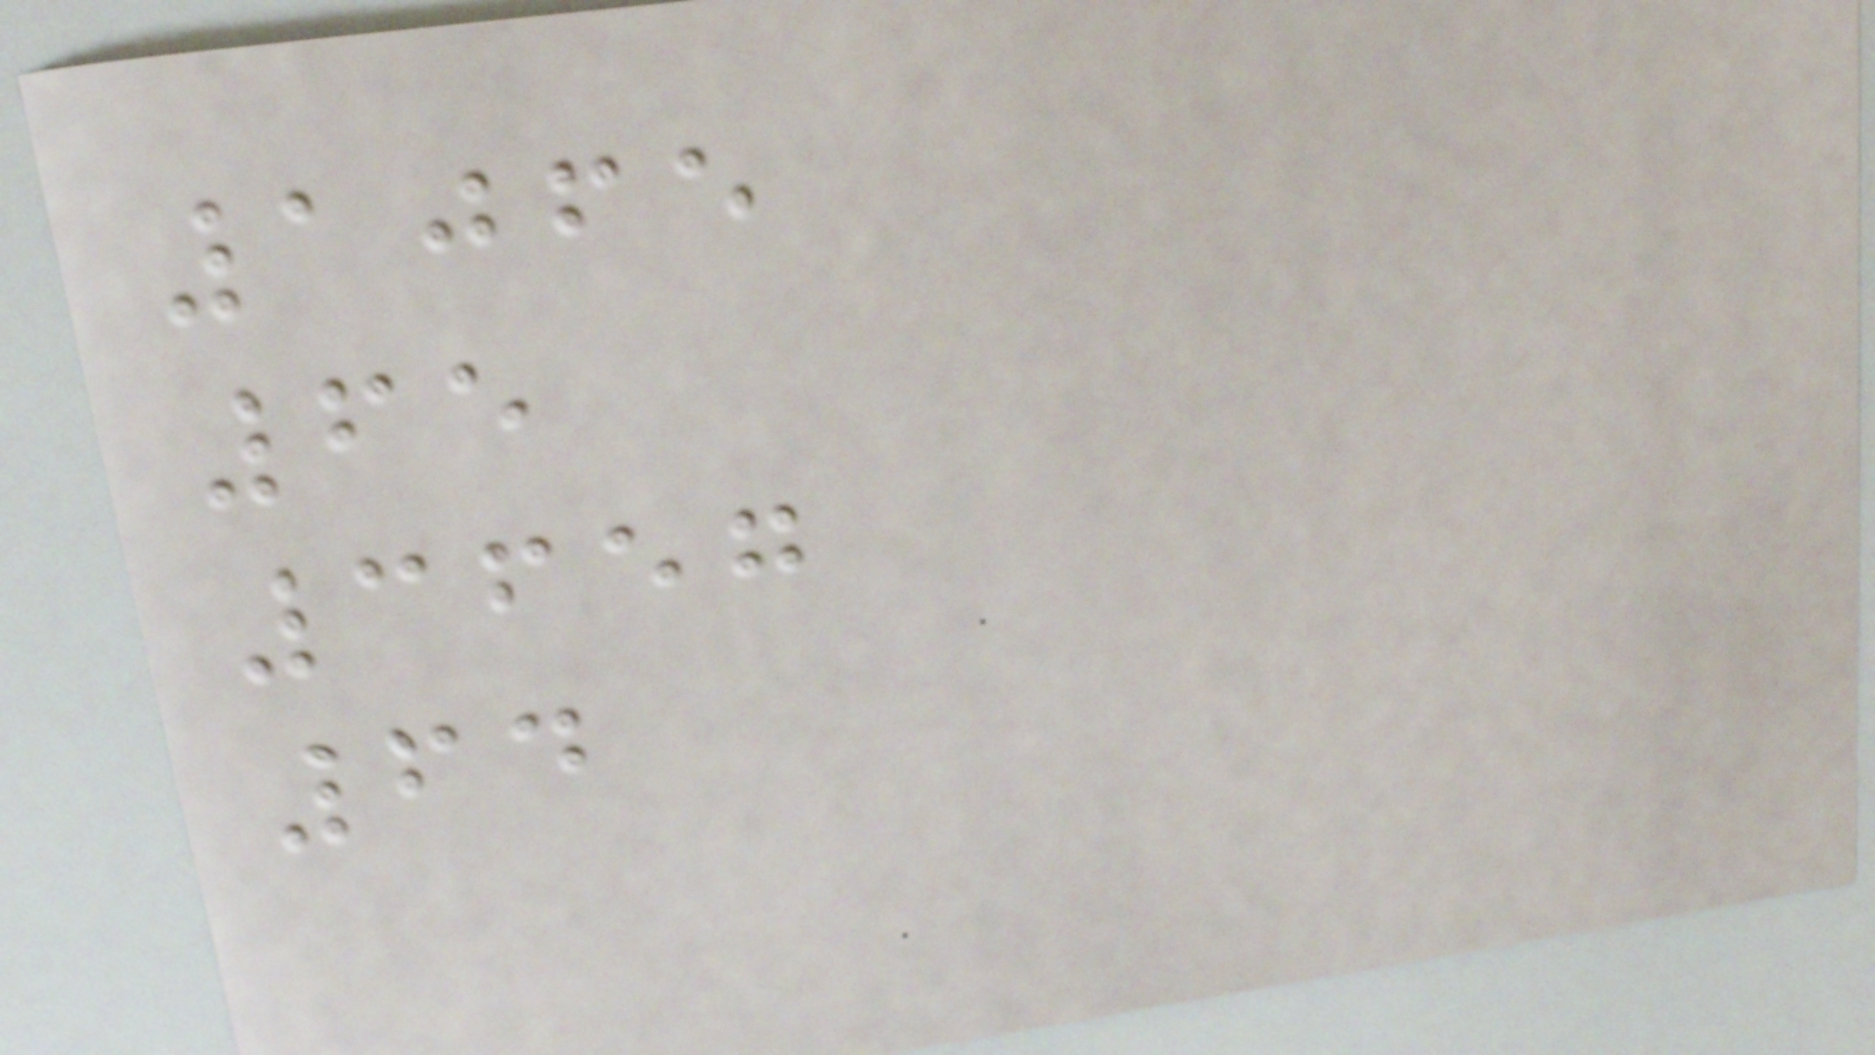1065
65
3657
64
